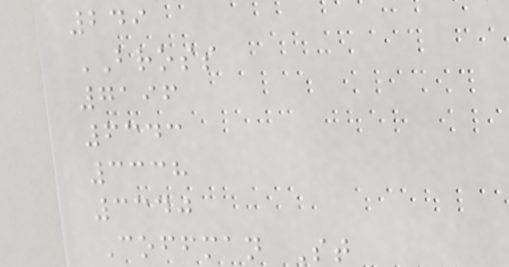249
BROSS
7196
6343
3338
3340
Coffman St
